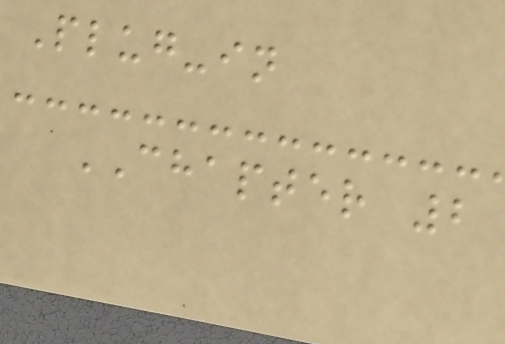Plug-in
CHAPTER 2
